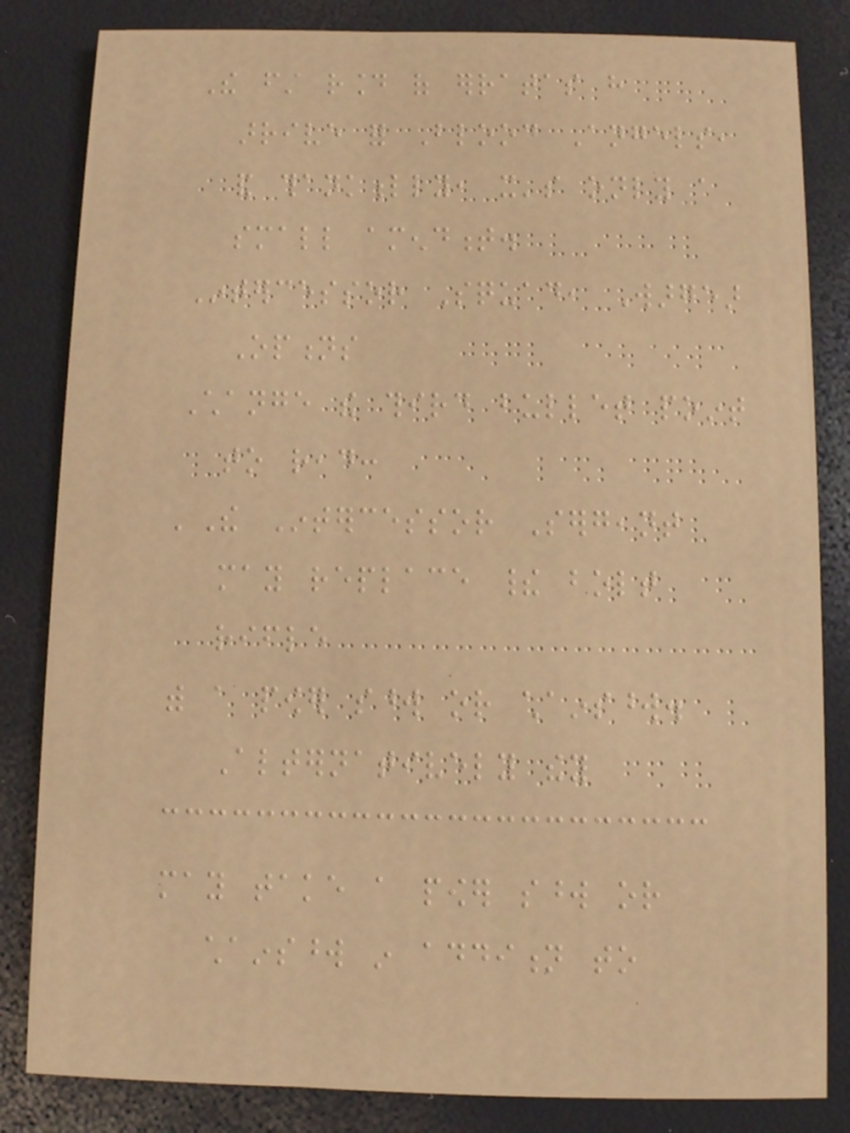The first round of erratas have
arrive for Blood Angels,
and thankfully, it's only a
small amendment.
Intercessor Squad, Wargear
Options
Change the third bullet point
to read:
'The Intercessor Sergeant
may replace their bolt
rifle
with a power sword or chainsword.
Alternatively they
may take a power sword or
chainsword in addition to
